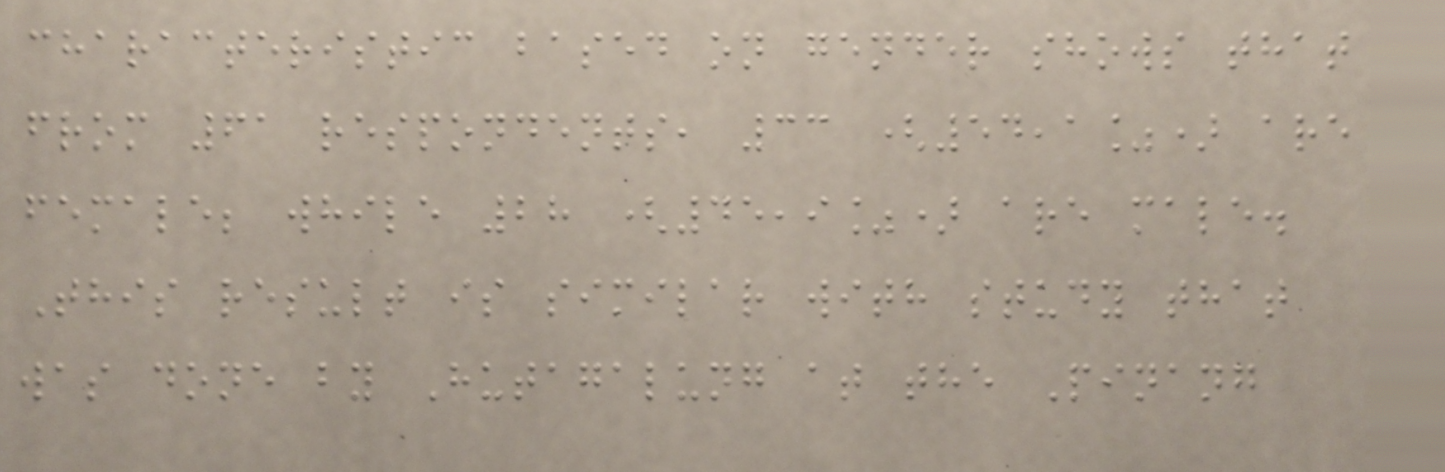characteristic based on gender shows that
from 61 respondents, 33 (54,1%) are
female; while 28 (45,9%) are male.
This result is similar with study that
was done by Hutagalung at the Pinang
